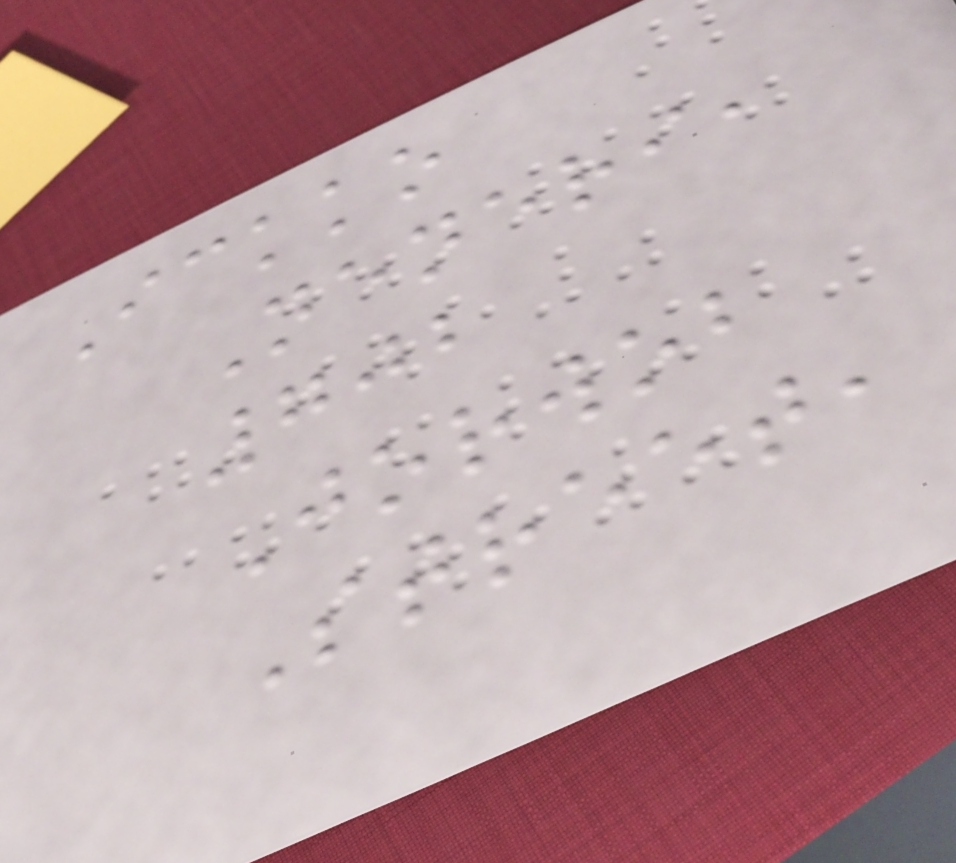Ickko
Neneri,
702
Jorwob
Street,
